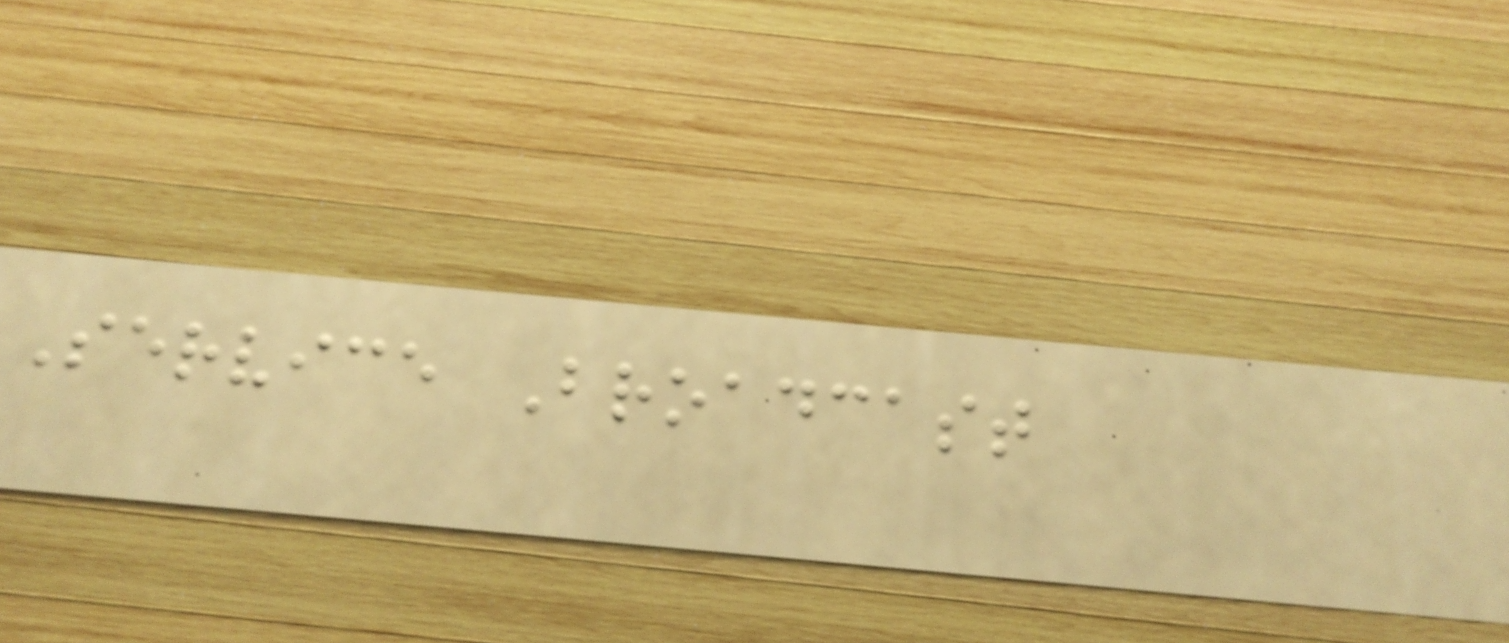Service Broadcast
